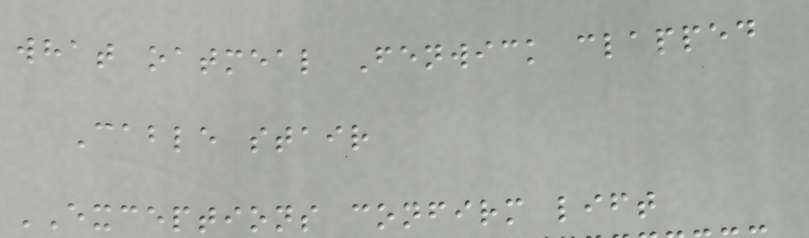what oatmeal Fenwick clapped
Cable stair
EXCEPTIONS confirm lift
